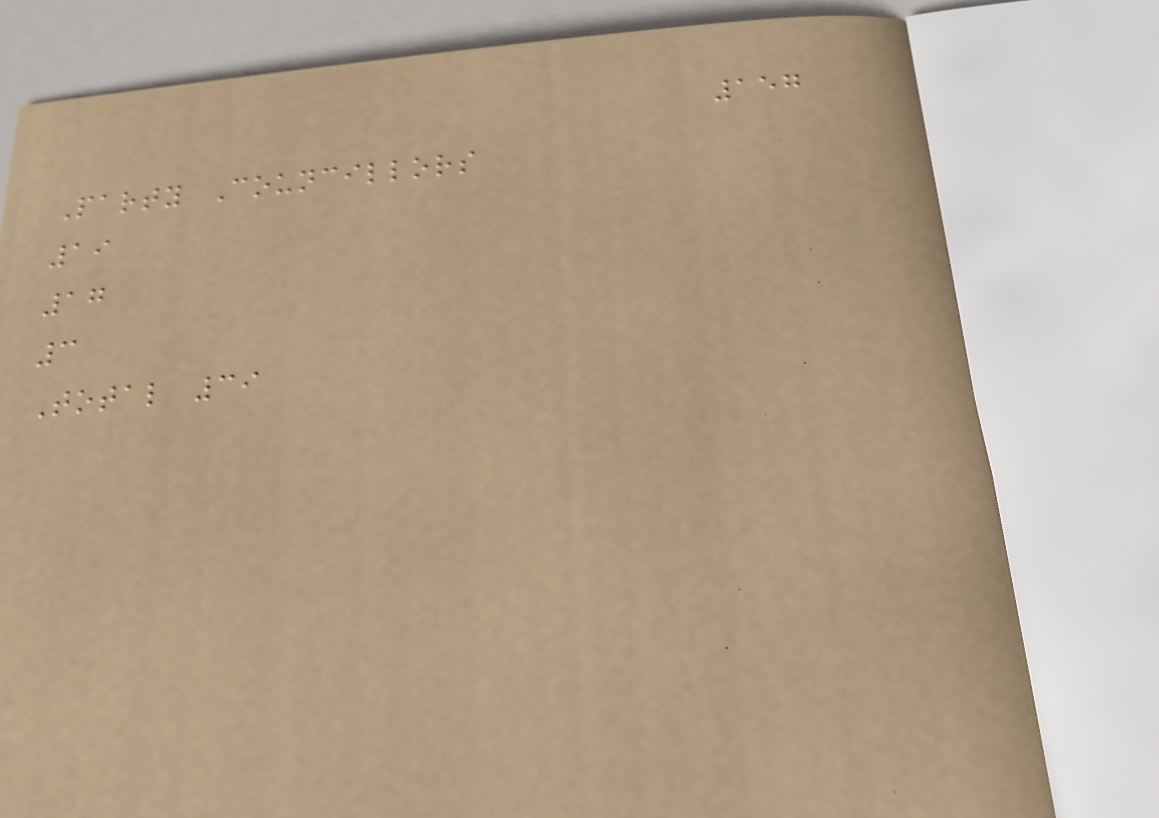157
Party Councillors
19
17
3
Total 39
